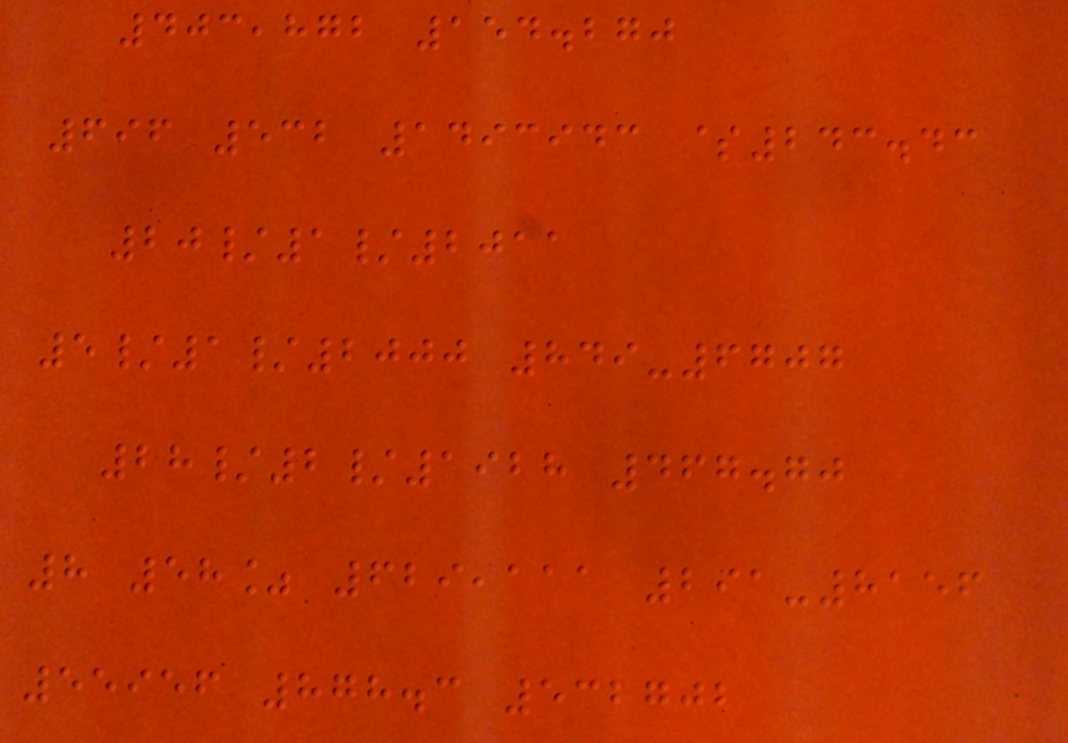403,872 154.270
696 532 1493943 $243.43
20/1/2011
5/1/2000 849-6707
28/2/1928 467.70
8 58% 629,111 291-8156
55956 878.3 532702
